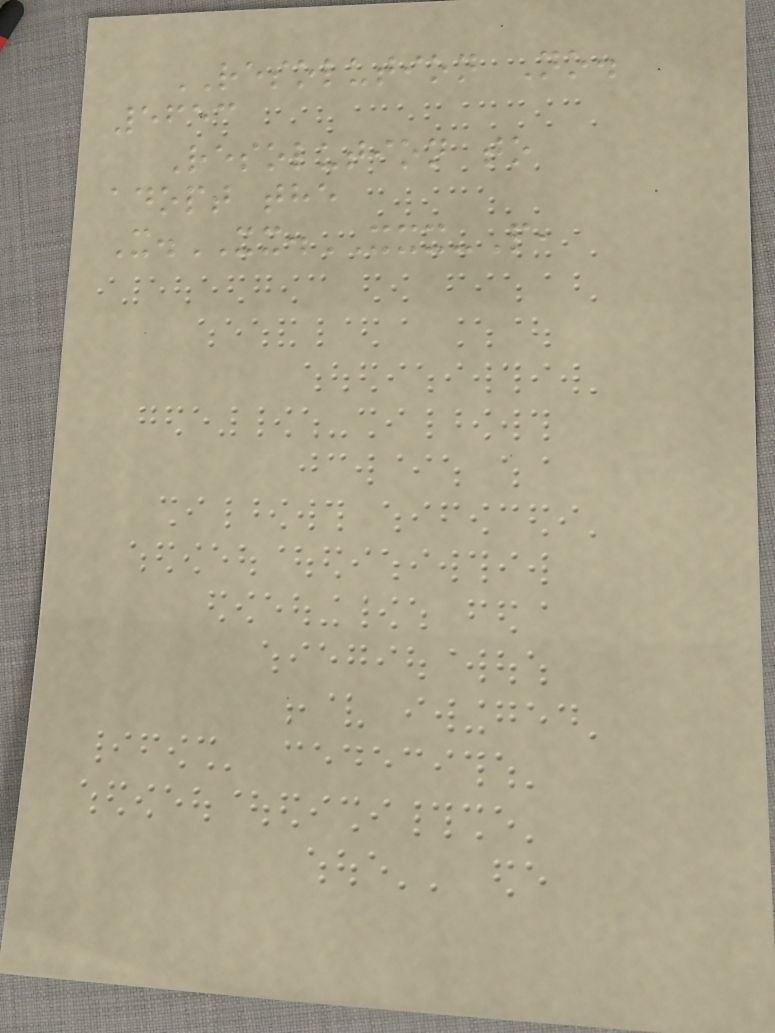RESOLUTION No.
5653
Resolution to
adopt the
X.XX.XXX-P,
